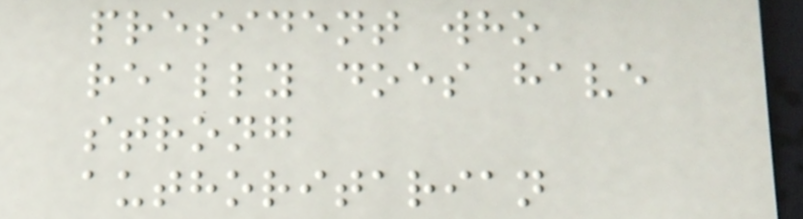president who
really does have
strong
authoritarian
